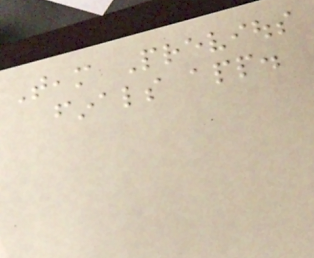Team Previous
finals app.
